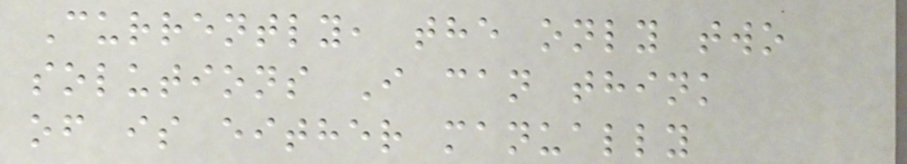Currently, the only two
solutions I can think
of is either manually
